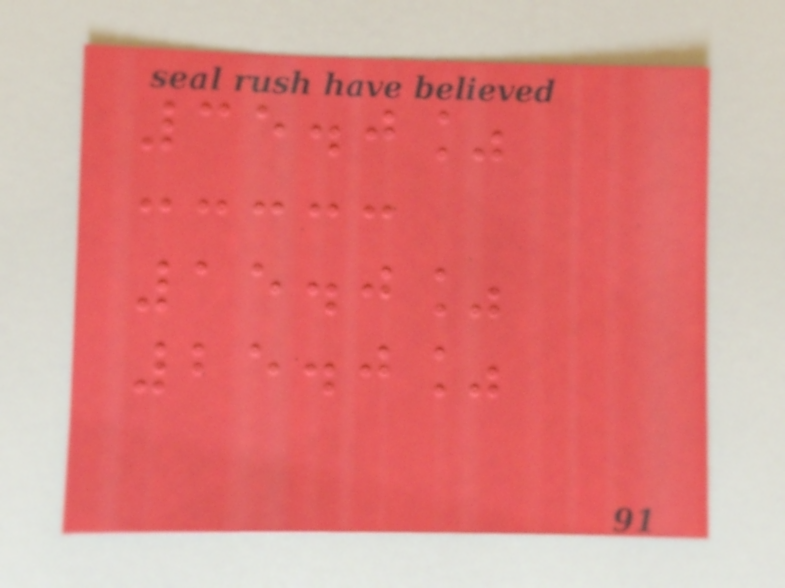35.0%
15.0%
25.0%
